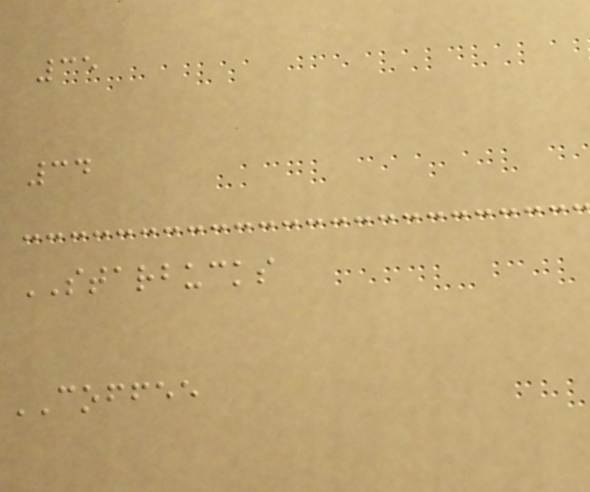35
34
STARBUCKS
COFFEE
